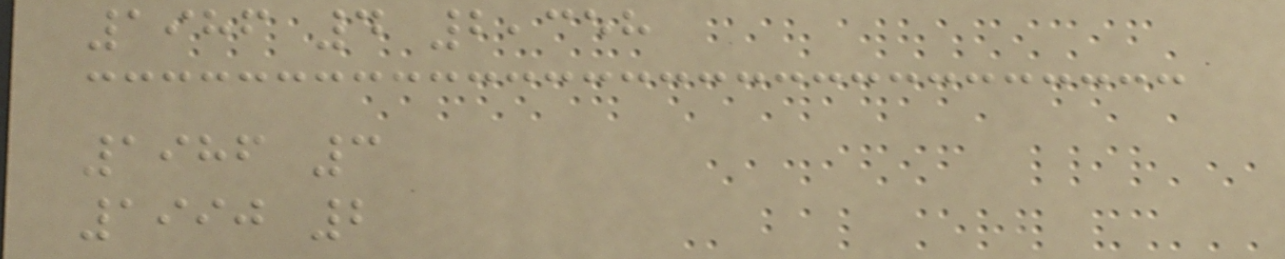1986 4 2,358
1986 3
1990 2
